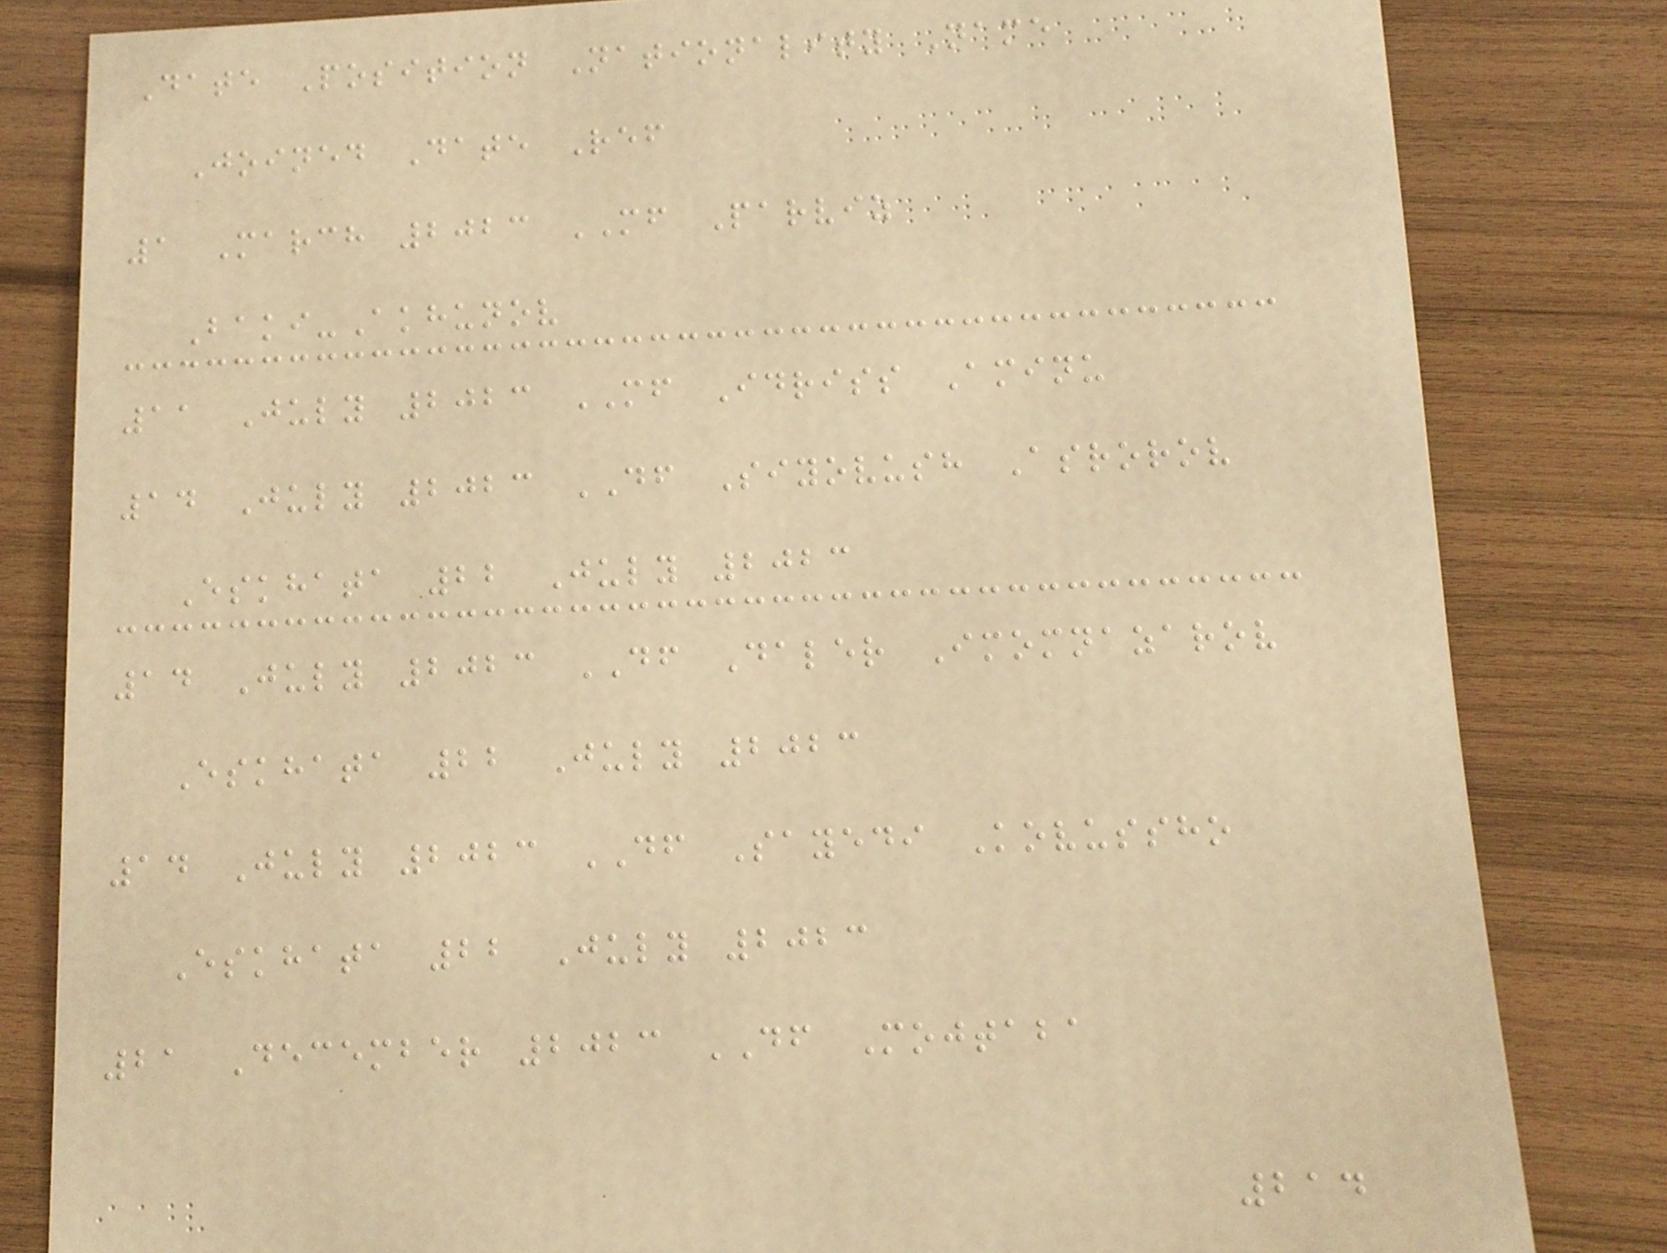Date Position Nationality Name
Joined Date Ref
1 March 2023 MF Parviz
Baki-Akhunov
11 July 2023 MF Idriss Aminu
14 July 2023 DF Siyovush Asrorov
Eskhata 22 July 2023
14 July 2023 DF Daler Imomnazarov
Eskhata 22 July 2023
14 July 2023 DF Sayedi Kovussho
Eskhata 22 July 2023
21 December 2023 DF Mojtaba
214
